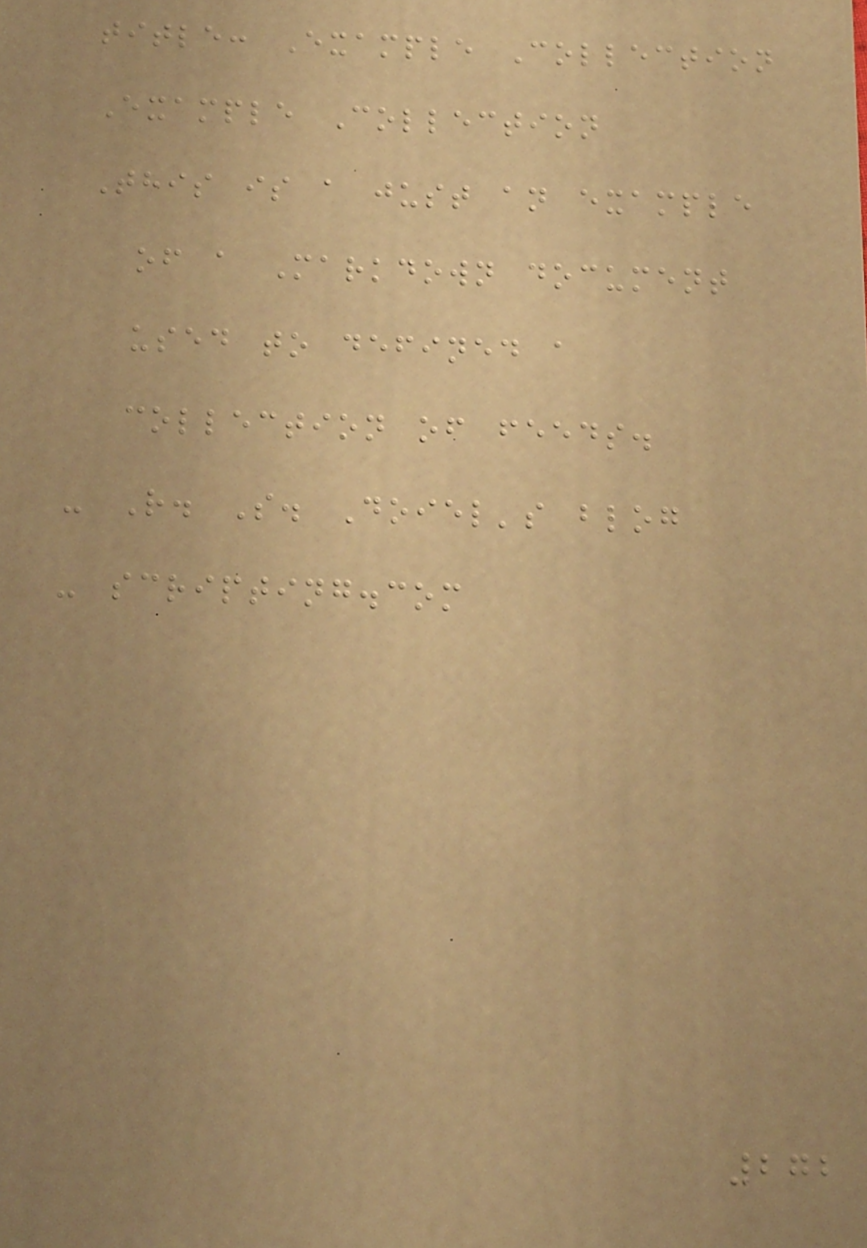title: Example Collection
Example Collection
This is a just an example
of a Markdown document
used to defined a
collection of feeds.
- R. S. Doiel's blog
- scripting.com
272
